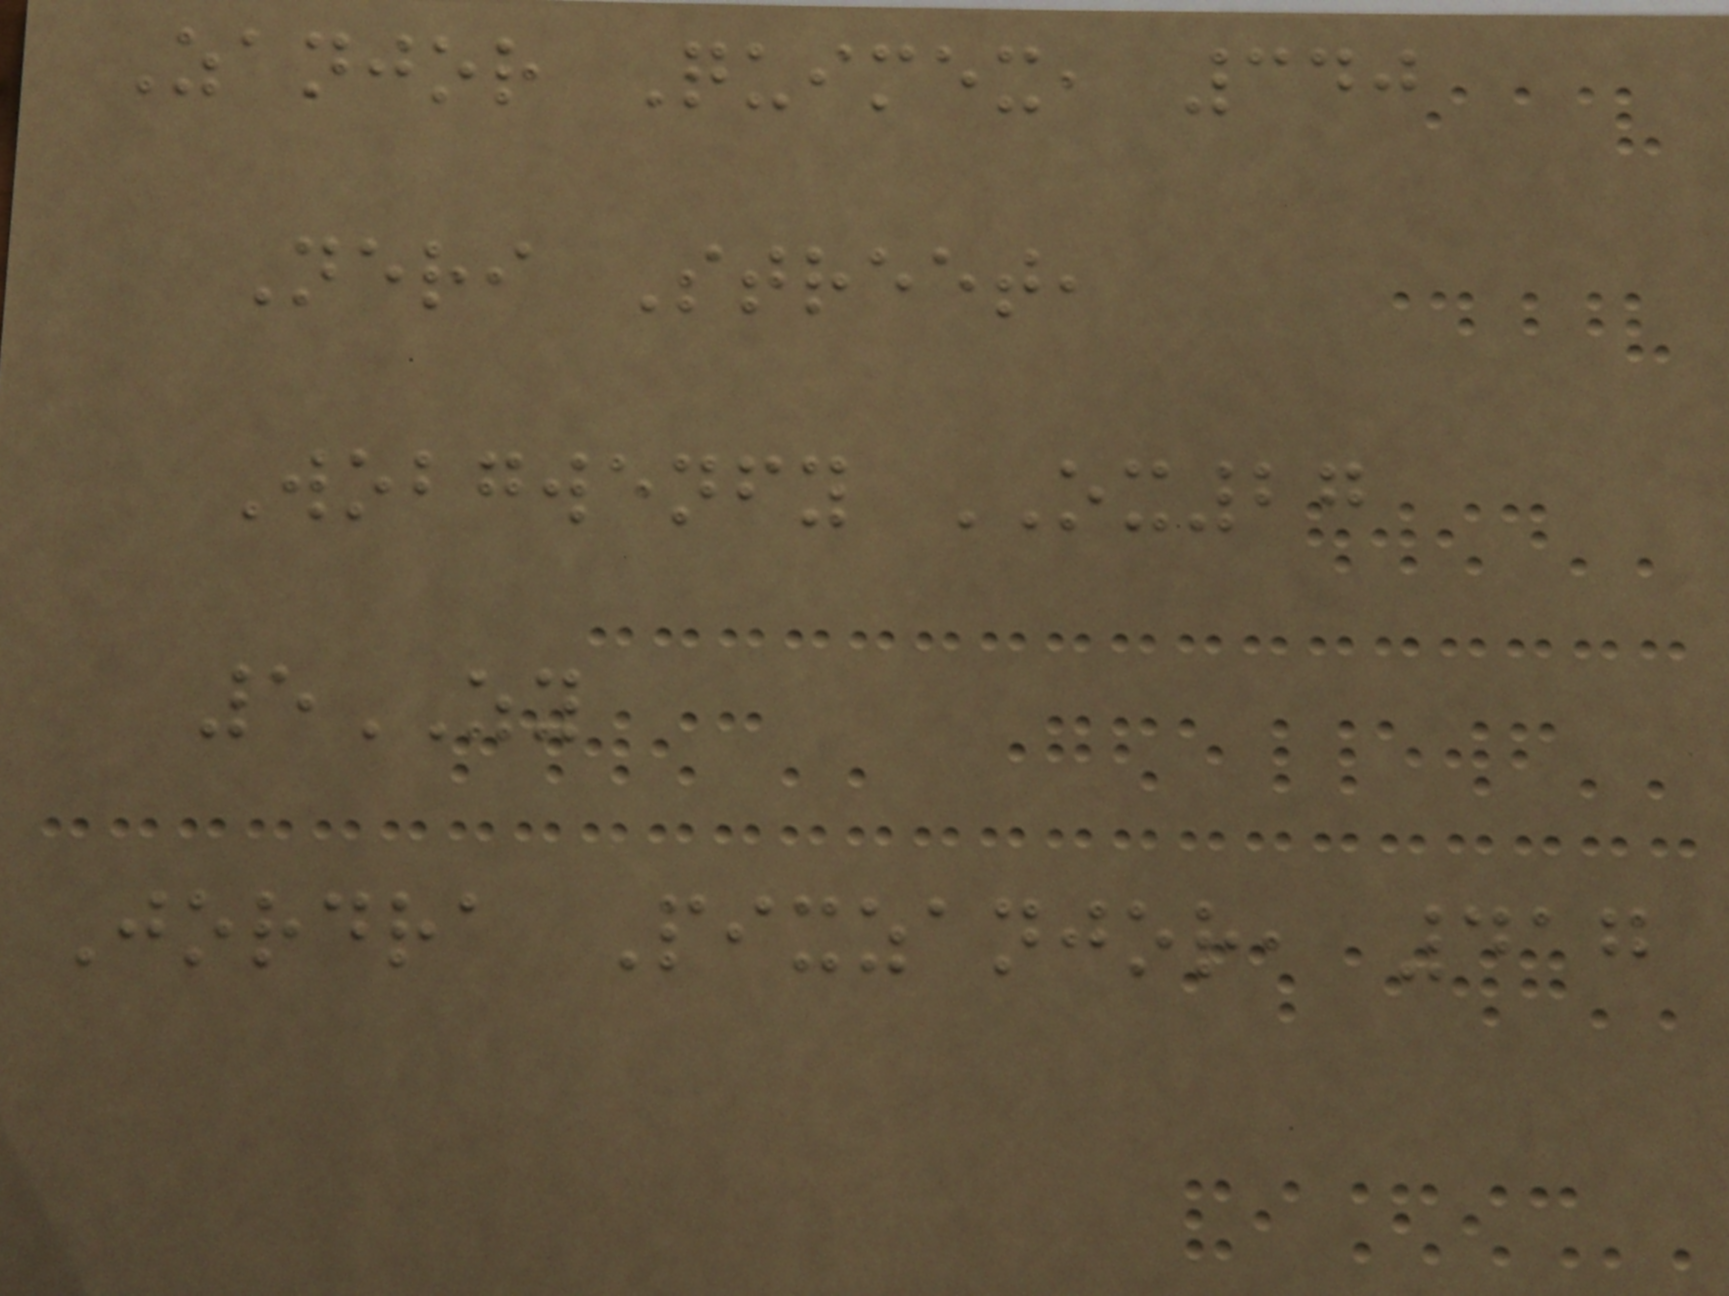Zanjor Quimex, 340
Neri Street,
Wobgwenfy OX27
5ZY
Jordra Pixzanjor, 417
